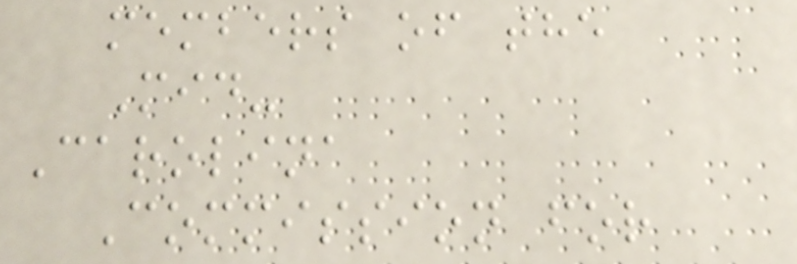members of the
Mid-
Carolina
Commission for
